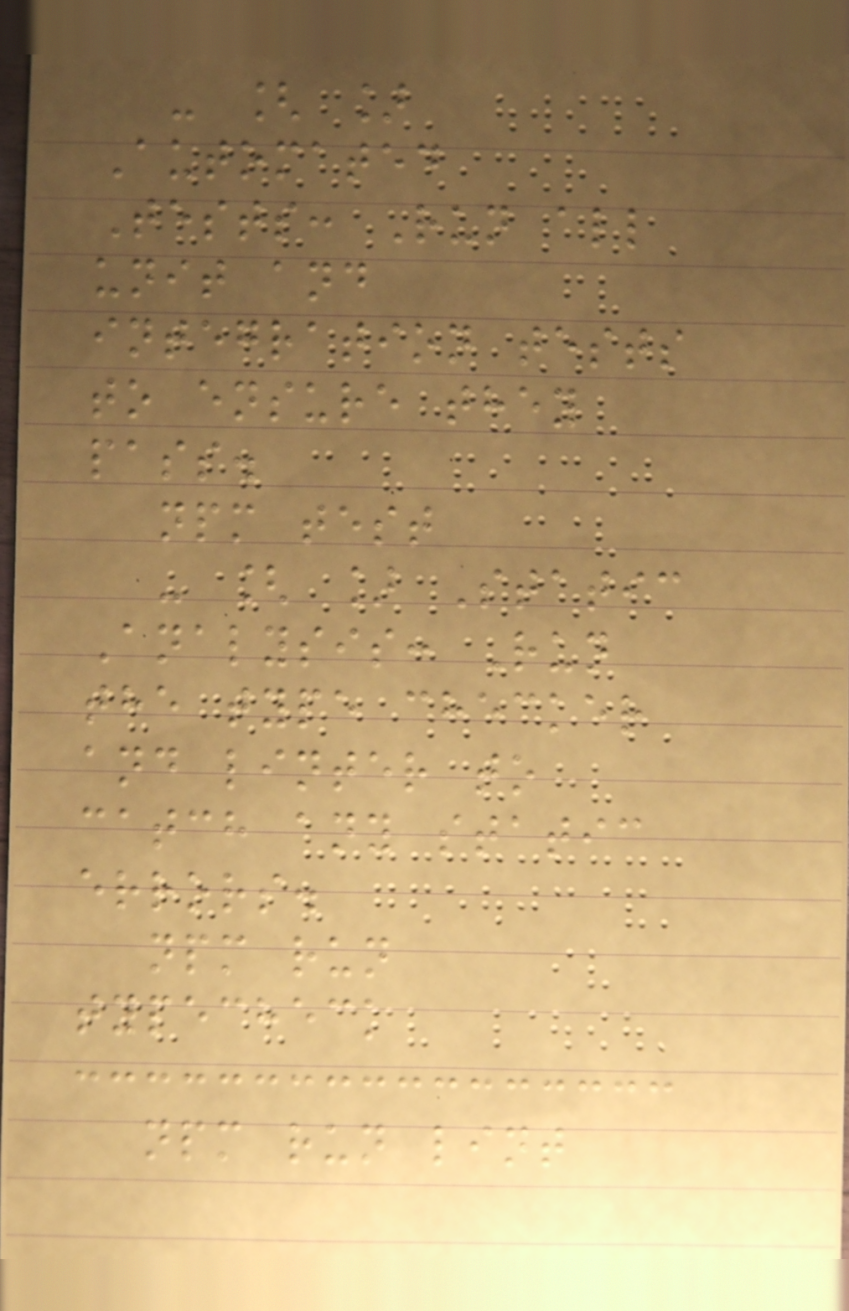- [ ]
Automated
Tests: Run all
unit and
integration tests
to ensure they
pass.
npm test
- [ ] Static
Analysis: Run
the type checker
and linter to
catch any static
errors.
npm run
typecheck
npm run lint
